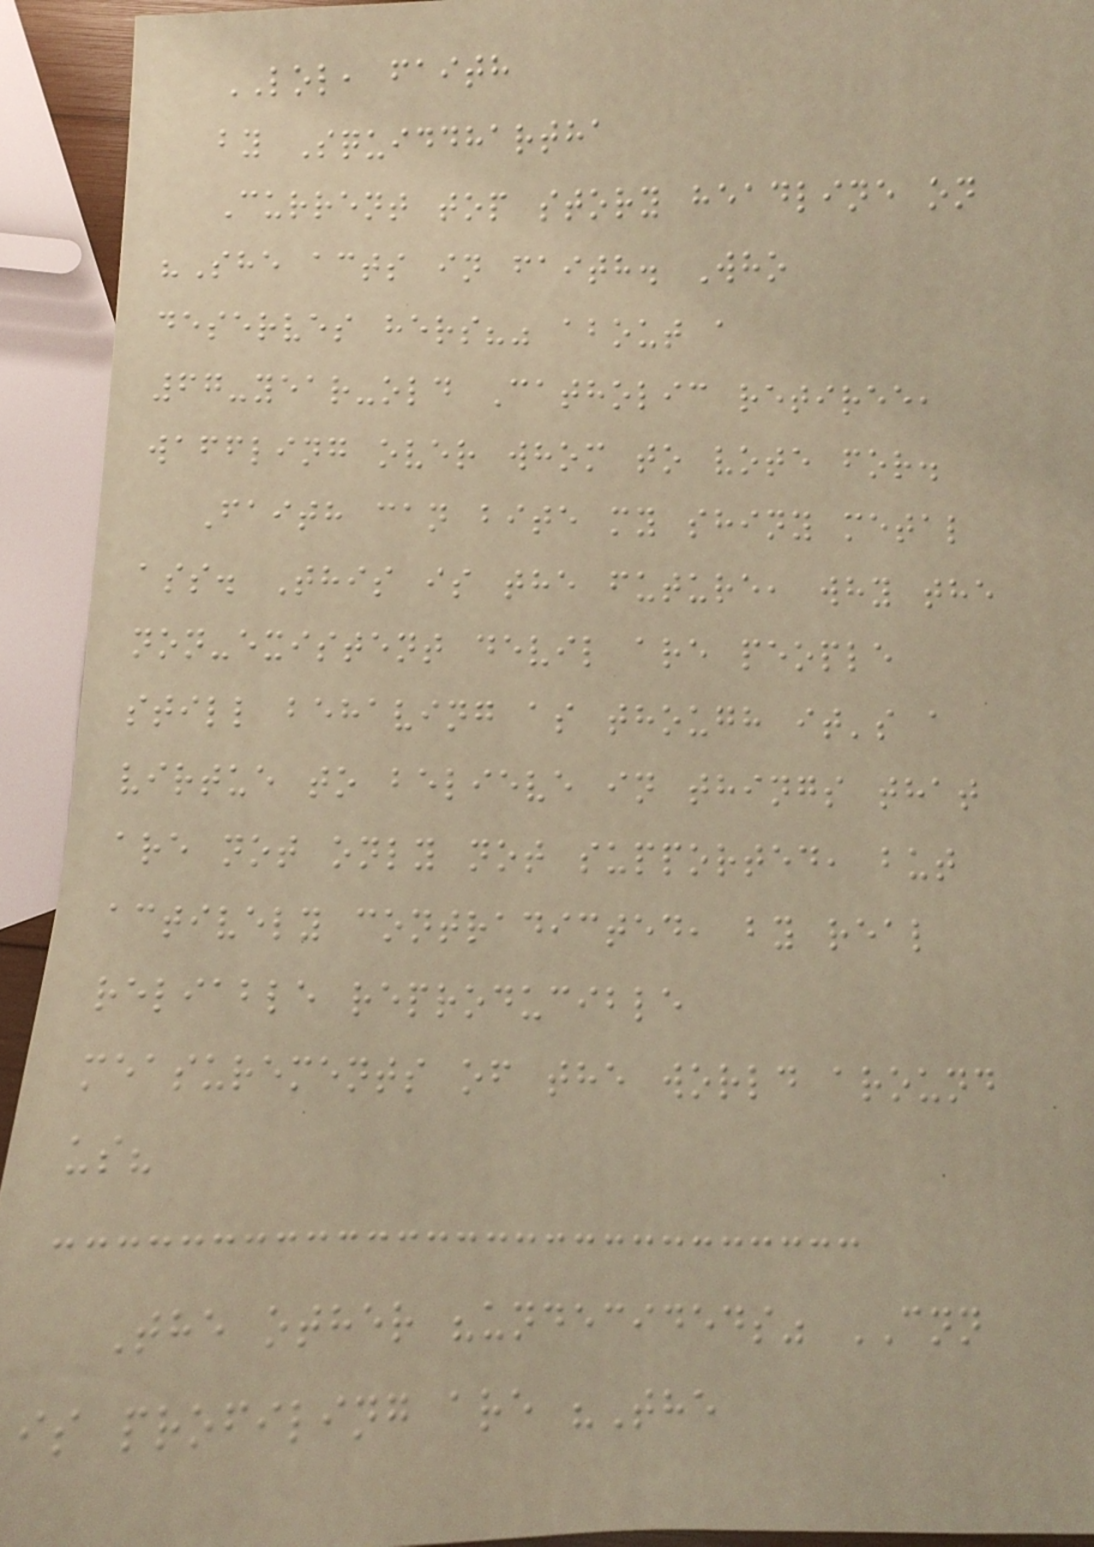LOL, faith
by Squiddhartha
Current top story headline on
"She acts in faith. Who
deserves hers?" about a
67-year-old Catholic retiree,
waffling over whom to vote for.
Faith can bite my shiny metal
ass. This is the future, why the
non-existent devil are people
still behaving as though it's a
virtue to believe in things that
are not only not supported, but
actively contradicted, by real
reliable reproducible
measurements of the world around
us?
The other "undecideds" CNN
is profiling are "The
